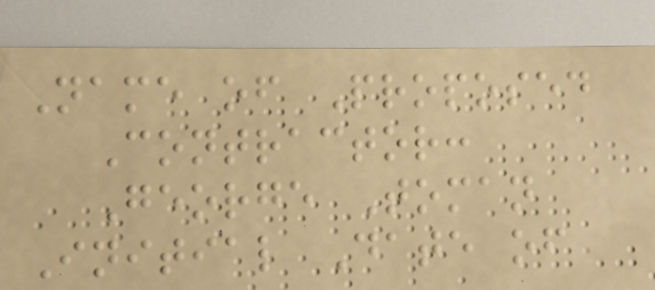Name of Proposed
Contractor:
George Toman
Initial Date of
